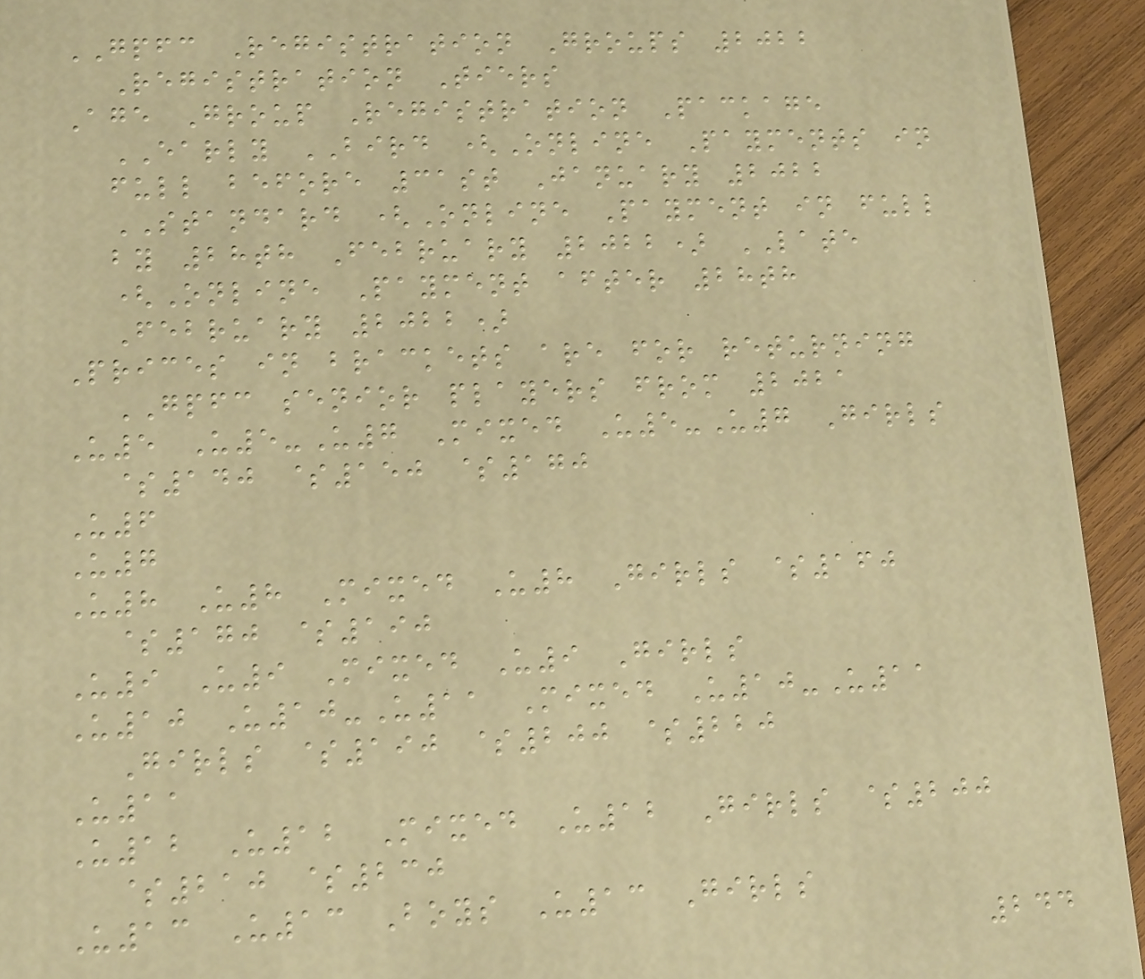GPFC Registration Groups 2022
Registration Tiers
Age Group Registration Package
EARLY BIRD (Online Payments in
full before 31st January 2022
STANDARD (Online Payment in full
by 28th February 2022) LATE
(Online Payment after 28th
February 2022)
Prices in brackets are for returning
GPFC senior players from 2021
U5 U5-U7 Mixed U5-U7 Girls
$140 $150 $170
U6
U7
U8 U8 Mixed U8 Girls $160
$170 $190
U9 U9 Mixed U9 Girls
U10 U10-U11 Mixed U10-U11
Girls $190 $200 $220
U11
U12 U12 Mixed U12 Girls $200
$210 $230
U13 U13 Boys U13 Girls
244
